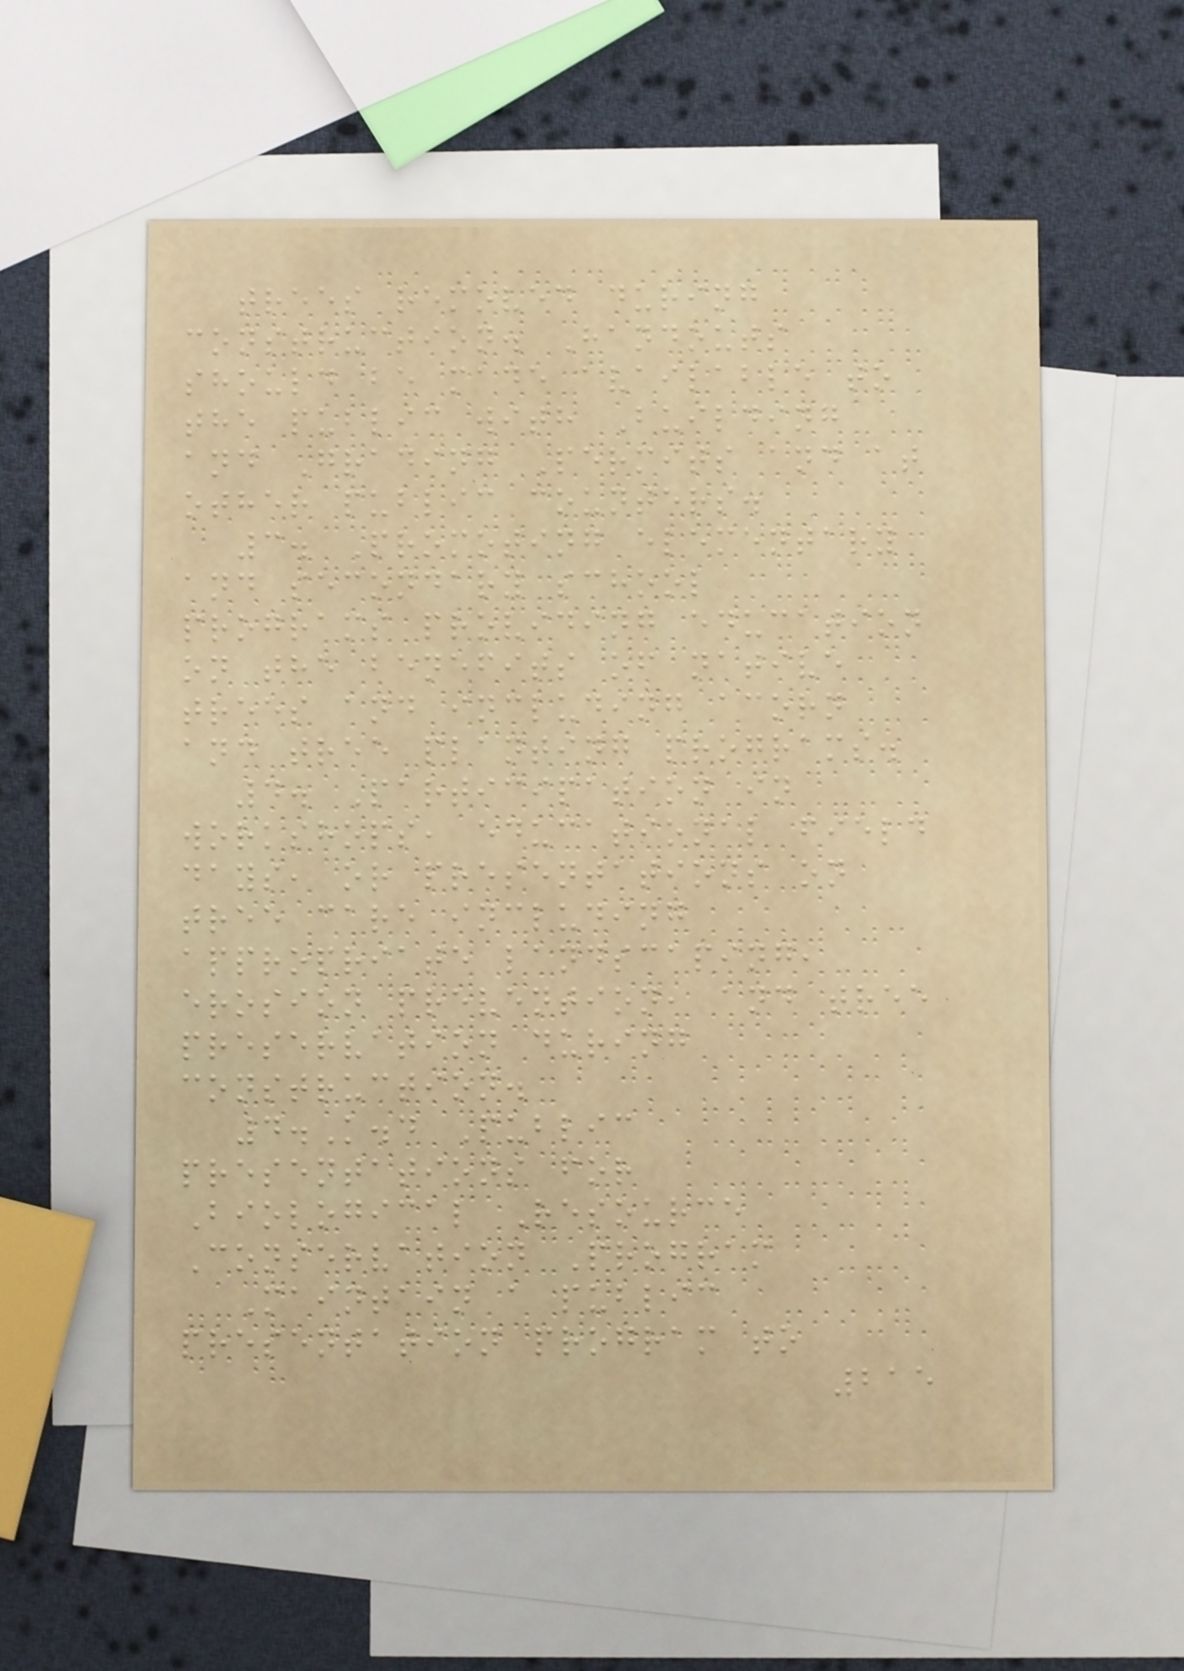trees removed during
construction. Handouts
should be made available to
the public with Building
and Grading Permits and at
other public counters.
3. Promoting elementary
and secondary school
programs providing education
on the benefits of native
trees and including acorn
and tree planting programs.
4. Participation in
workshops, educational field
days, or presentations on
tree care including
appropriate landscaping,
erosion prevention, and tree
preservation during
construction.
4.K.d Public
presentations for
Biological Resource
Conservation Program
Maintain a public
presentation program to
215
